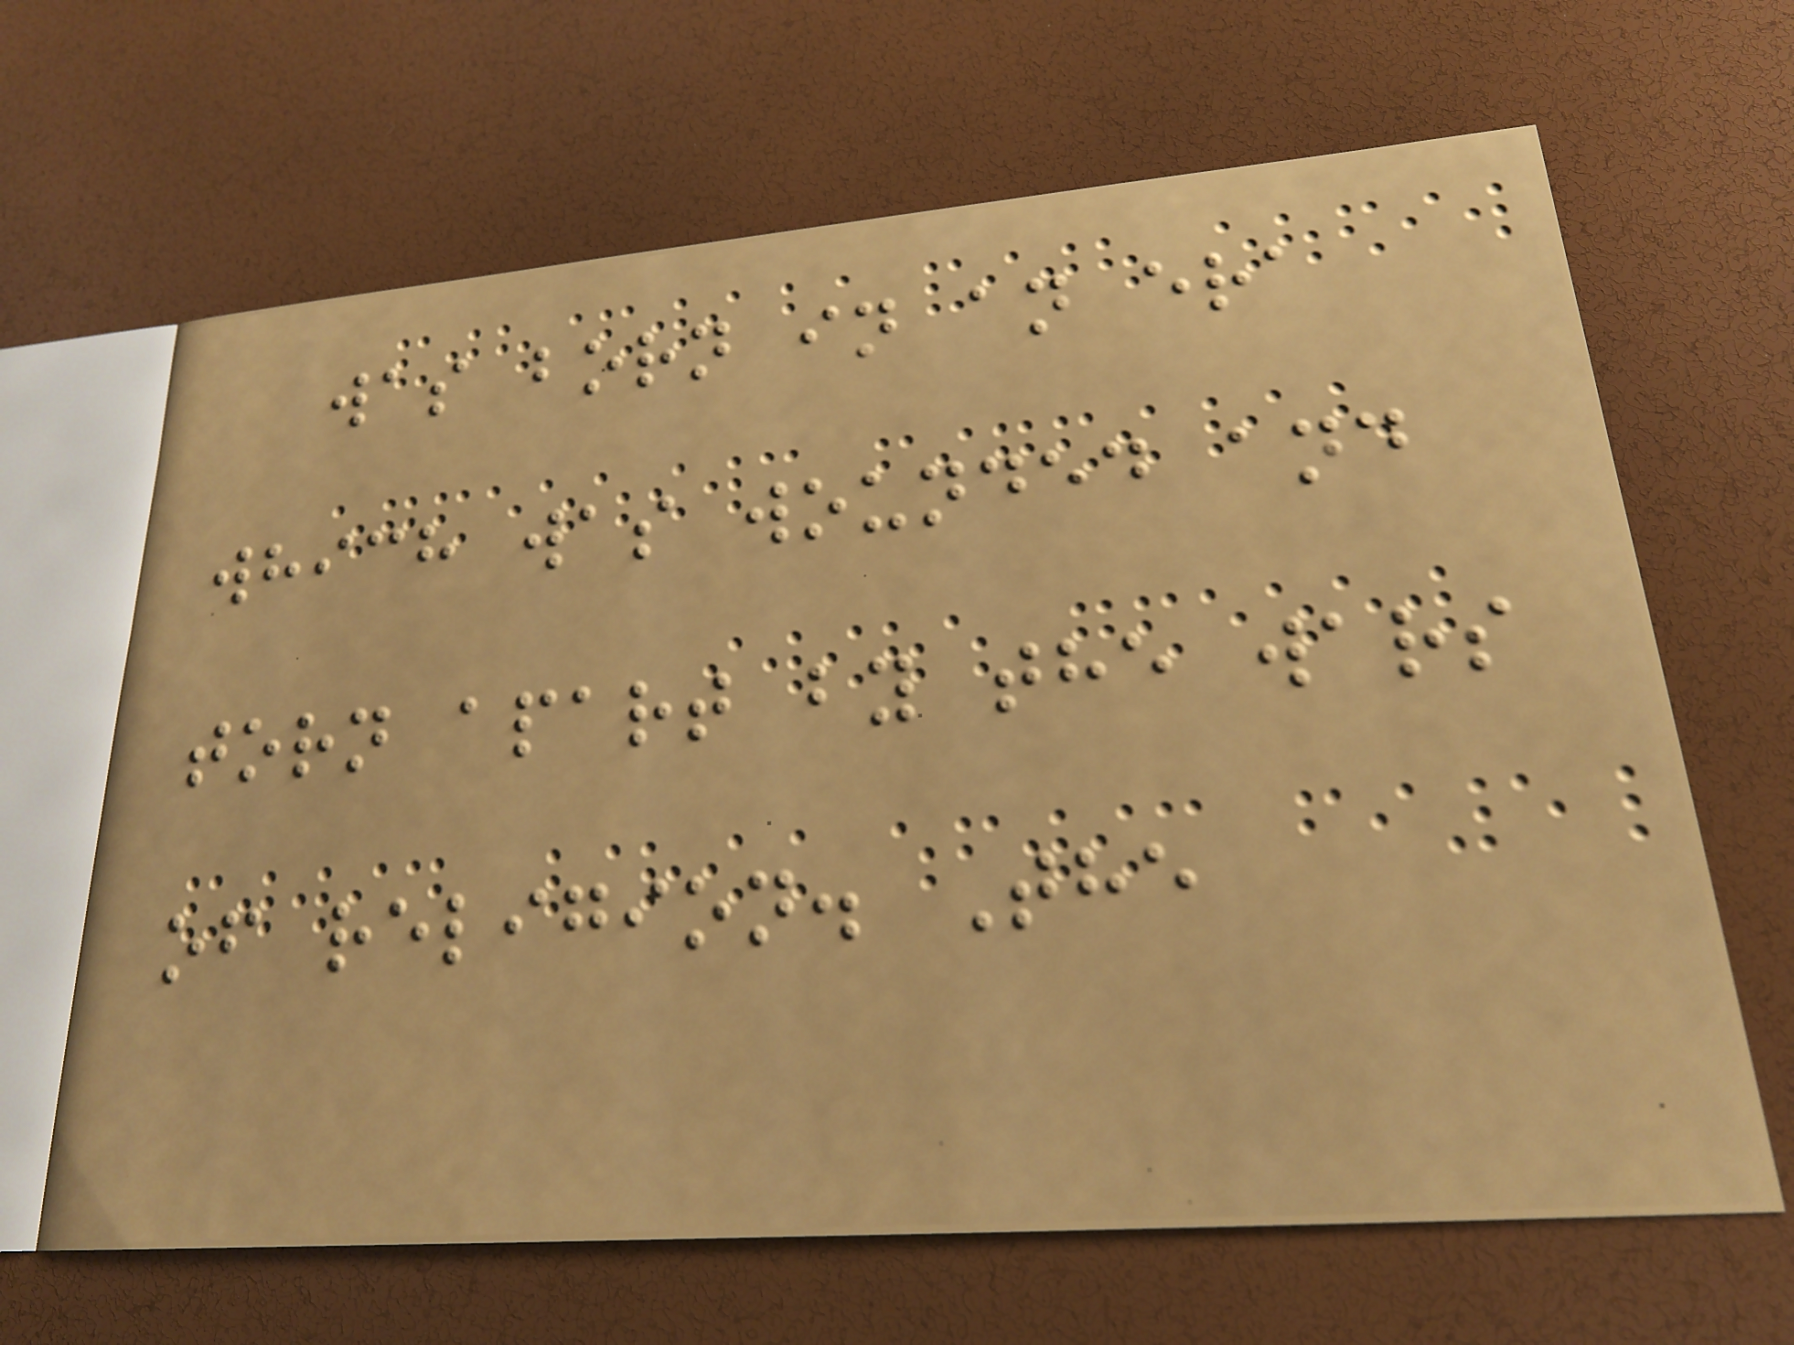was born in an era
which was wounded and
torn apart by the wars
of religion. The
